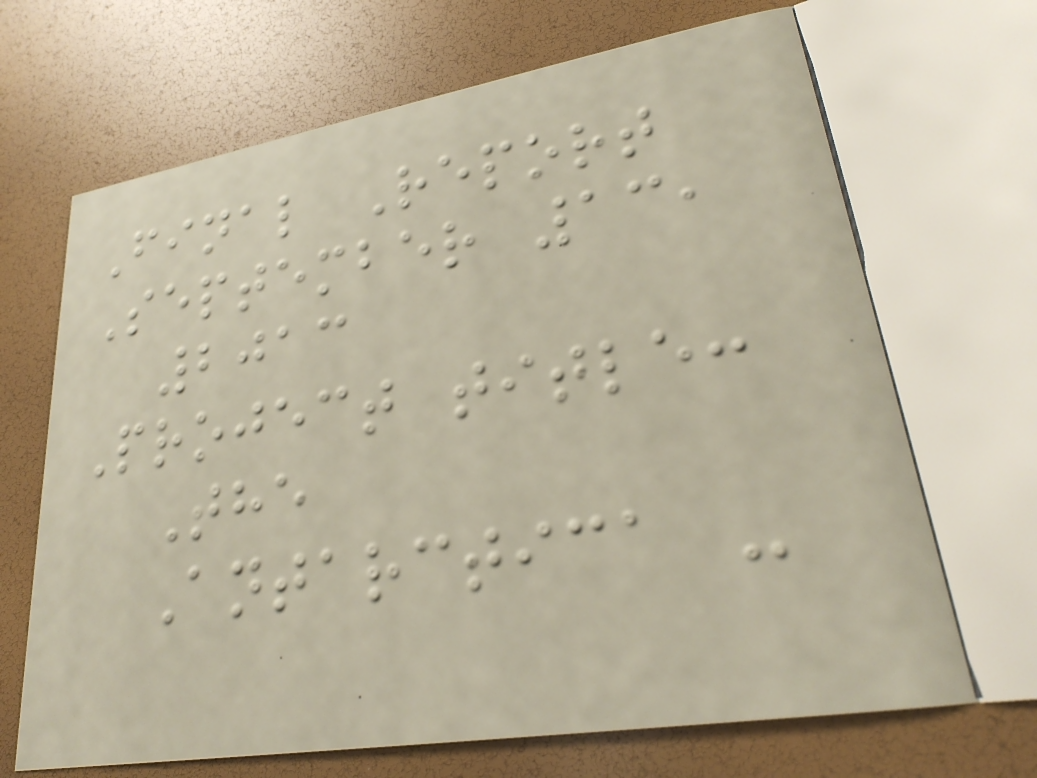Final Report
September 13,
2013
Project title:
The
Antarctica -
